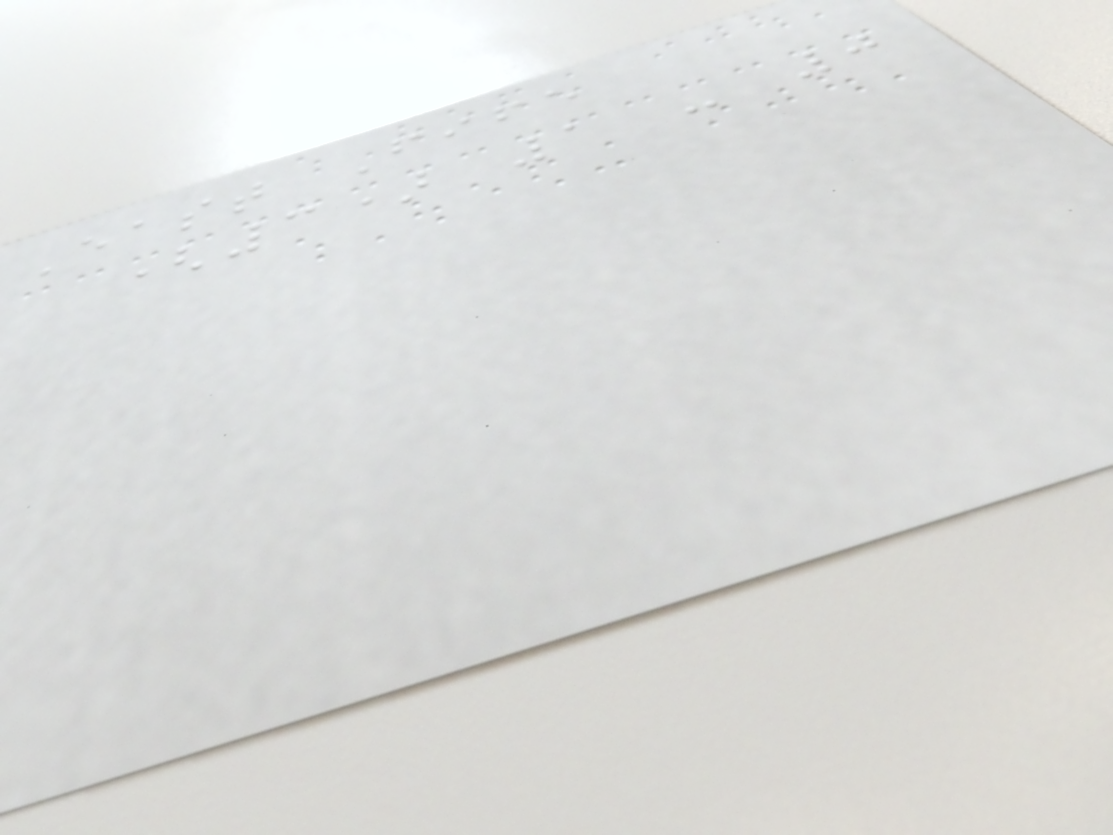East Fife
(3) 1 - 0
